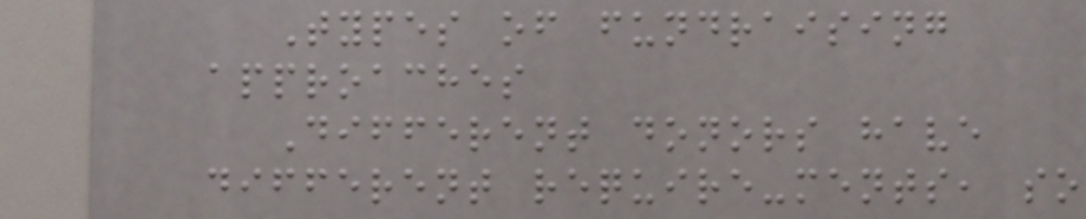Types of fundraising
approaches
Different donors have
different require-ments, so
